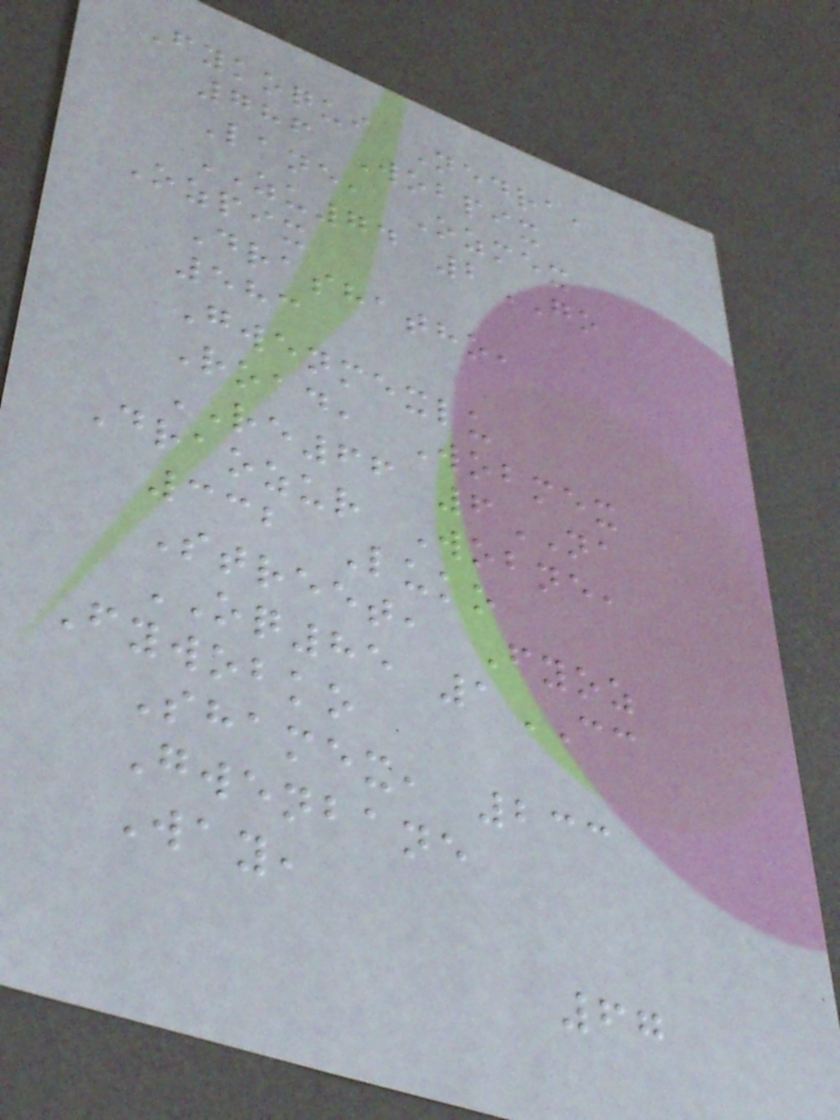Fykoqui Nedra,
786 Wobpix
Lane, Ozmex
ZU74 2GO
Ozpix
Drashatho,
583
Gwenmexlu
Road, Wobmex
RE66 6NA
Draozur Wobne,
332 Luko
Street, Fyoz
OQ85 1CC
Fywobko
Shamex, 233
Gwenbane
Way,
67
